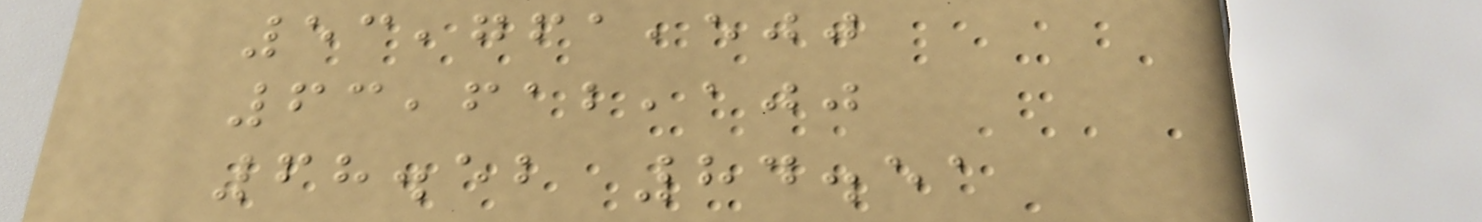53,761,500
63,612,100
68.52 84.51
